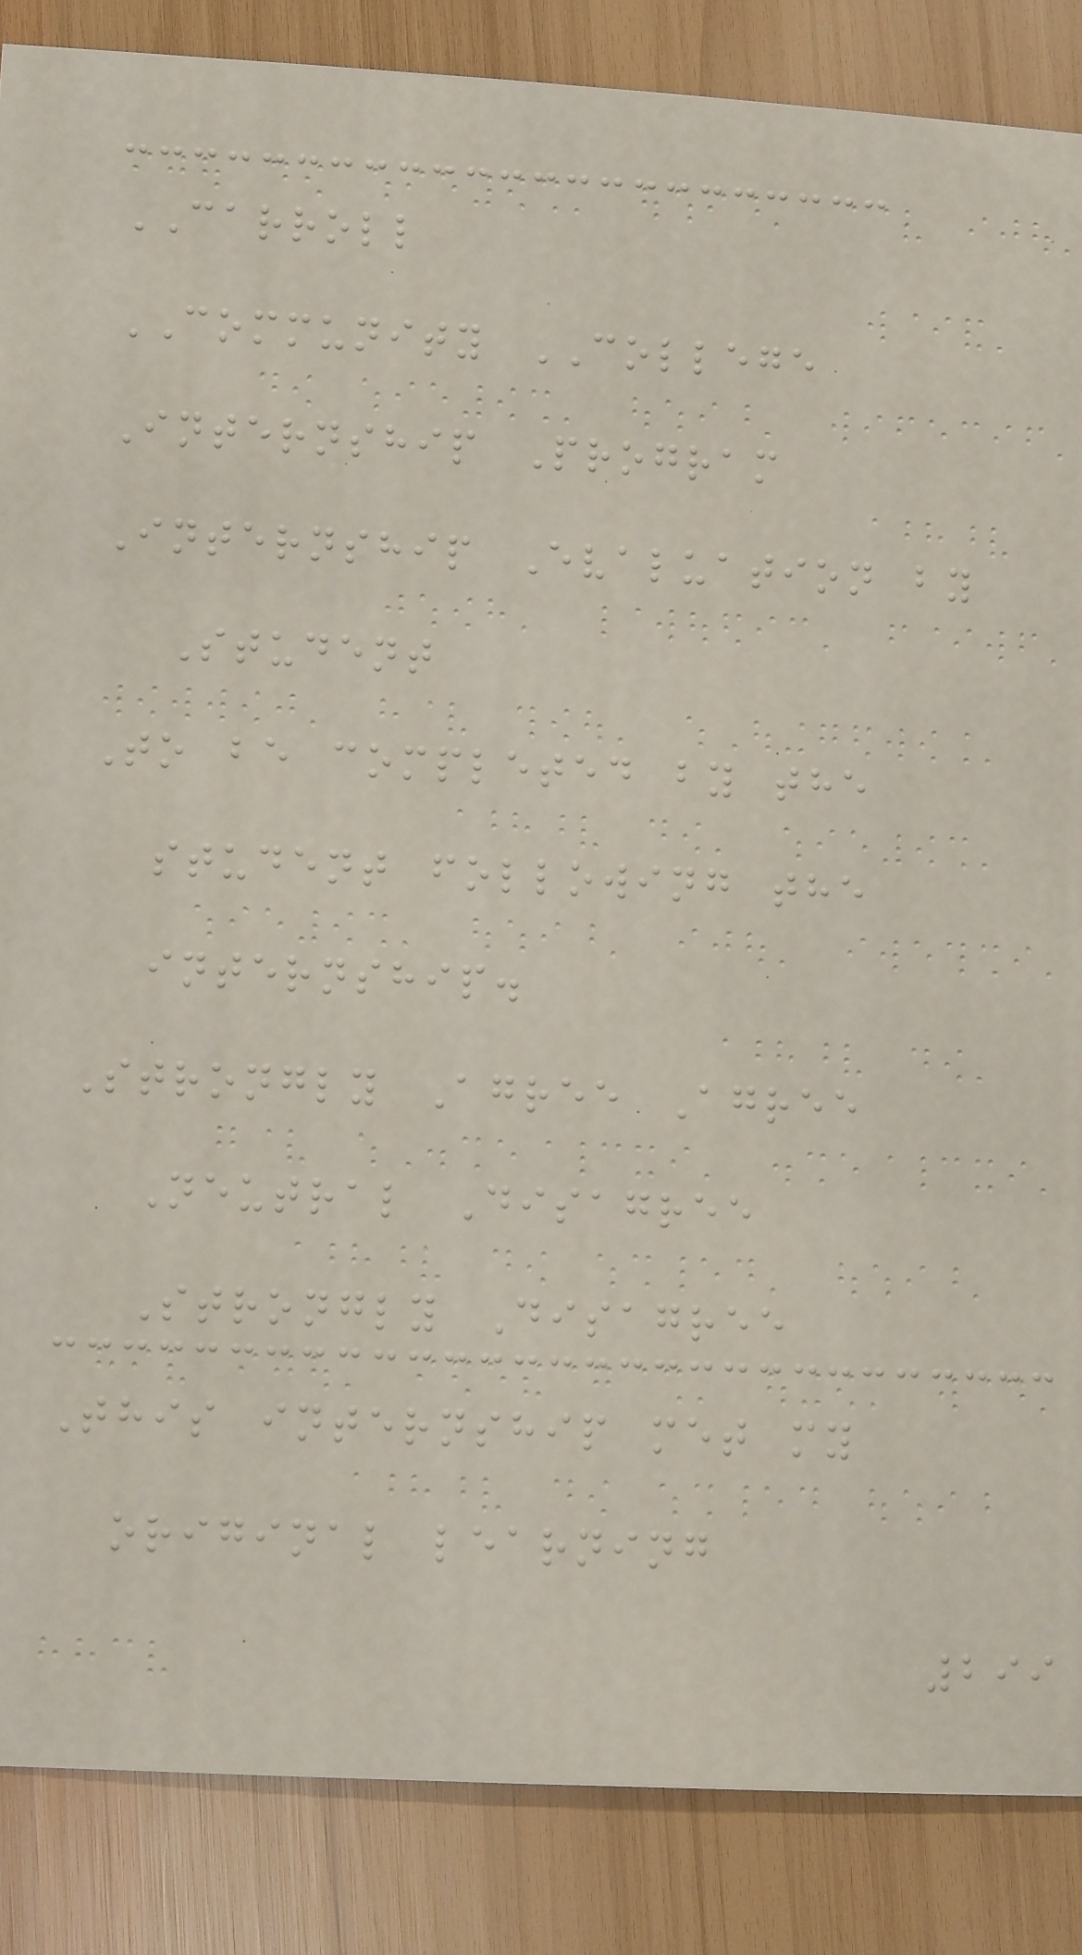CARROLL
COMMUNITY COLLEGE
Internship Program
Internship Evaluation by
Student
To be completed by the
student following the
internship.
Strongly Agree Agree
Neutral Disagree
Strongly Disagree
This internship met my
original learning
299
